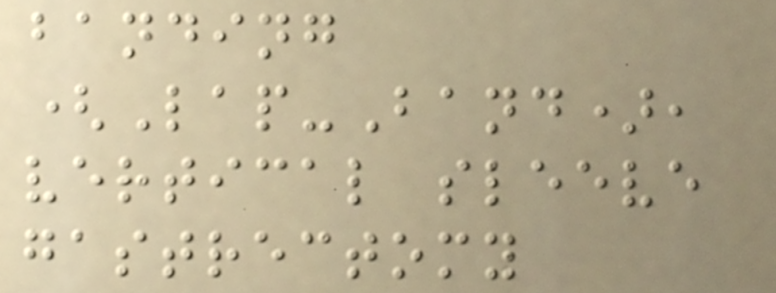banding
(Lap-Band),
vertical sleeve
gastrectomy
